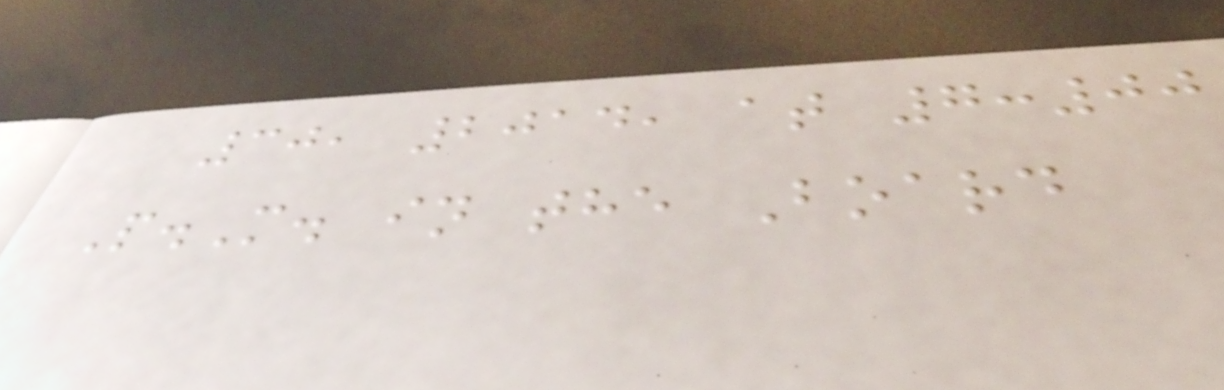30, 2014, at 7:00
P.M. in the Board
